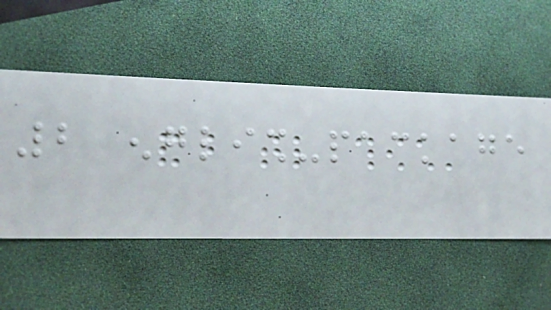2 english-package
